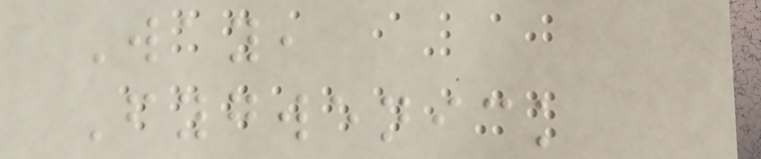Way,
Fygwenick
